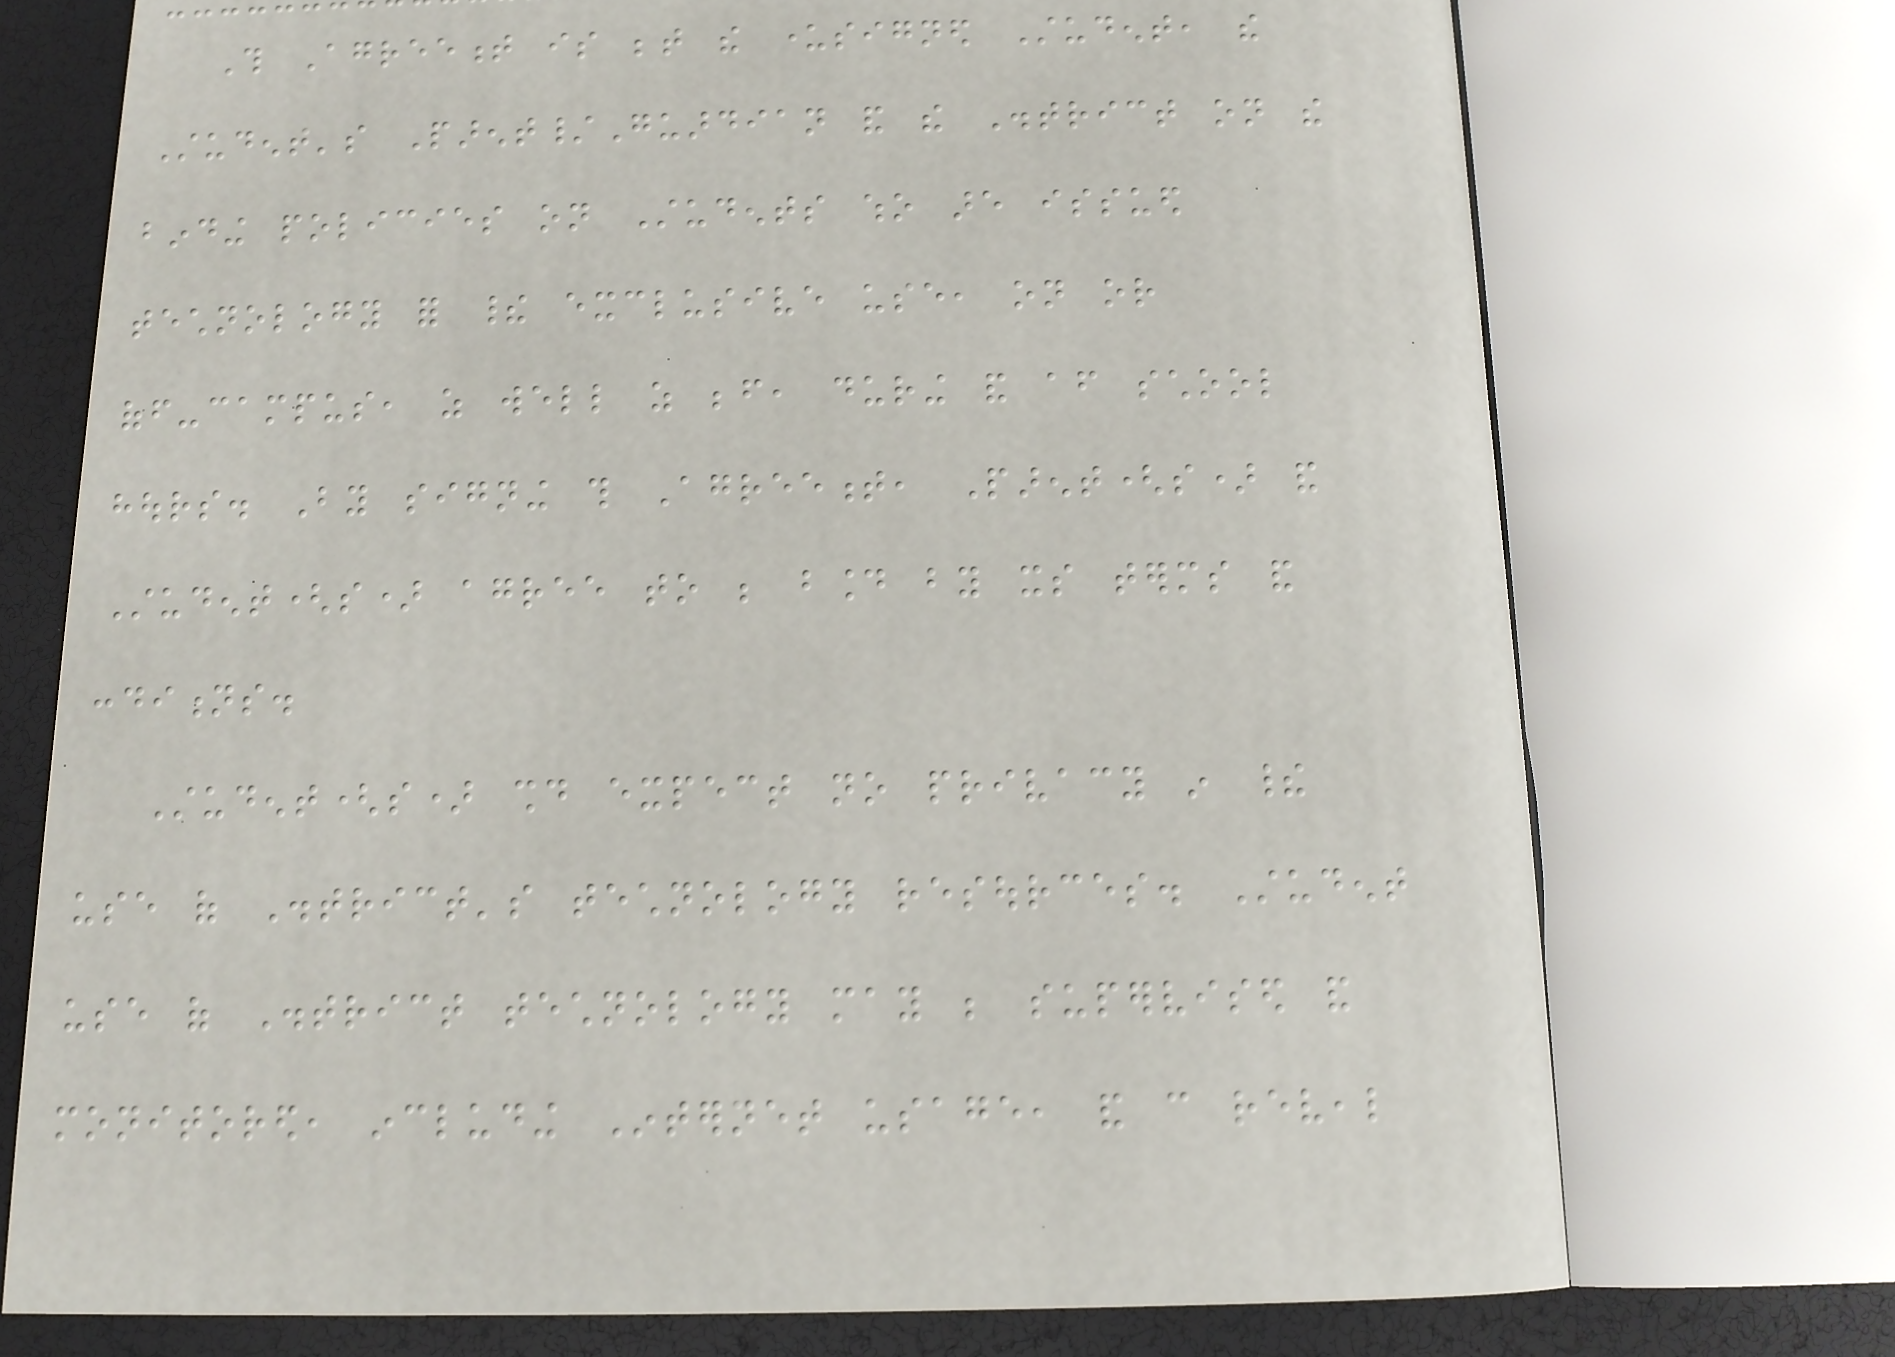This Agreement is between the undersigned Student, the
Student's Parent/Guardian and the District on the
binding policies on Students who are issued
technology for their exclusive use, on or
off-campus, as well as before, during and after school
hours. By signing this Agreement, Parent(s) and
Student(s) agree to be bound by its terms and
conditions.
Student(s) should expect no privacy in their
use of District's technology resources. Student
use of District technology may be supervised and
monitored, including Internet usage, and can reveal
